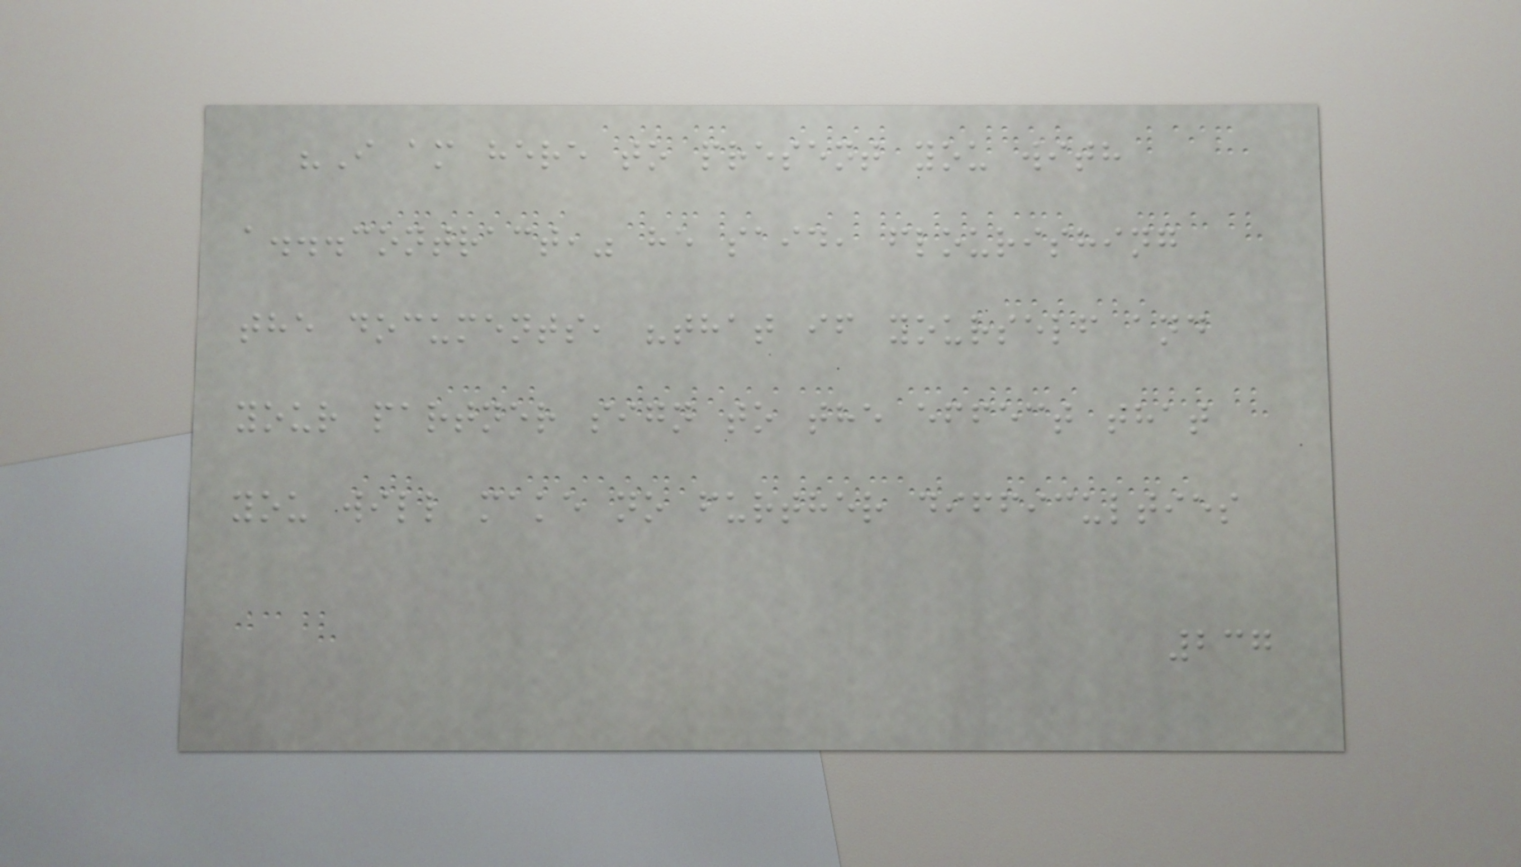"I am here to present you with
a...contract," he said, flourishing
the documents, "that if yourself and
your partner sign to the effect that
you will make no further difficulties
237
